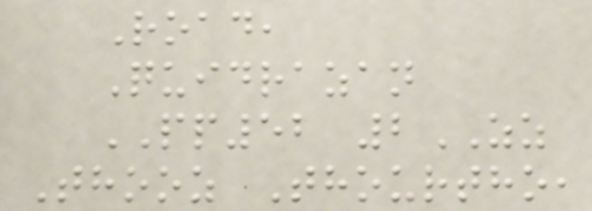Road,
Quidrazan
PP52 2ZZ
Thooz Thourtho,
